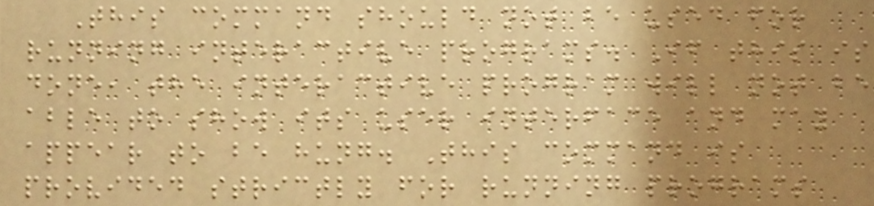This command should not be used for
running interactive programs. If this is
done, the interactive program will not be
able to show its user interface and may
appear to be hung. This command is
provided strictly for running programs
